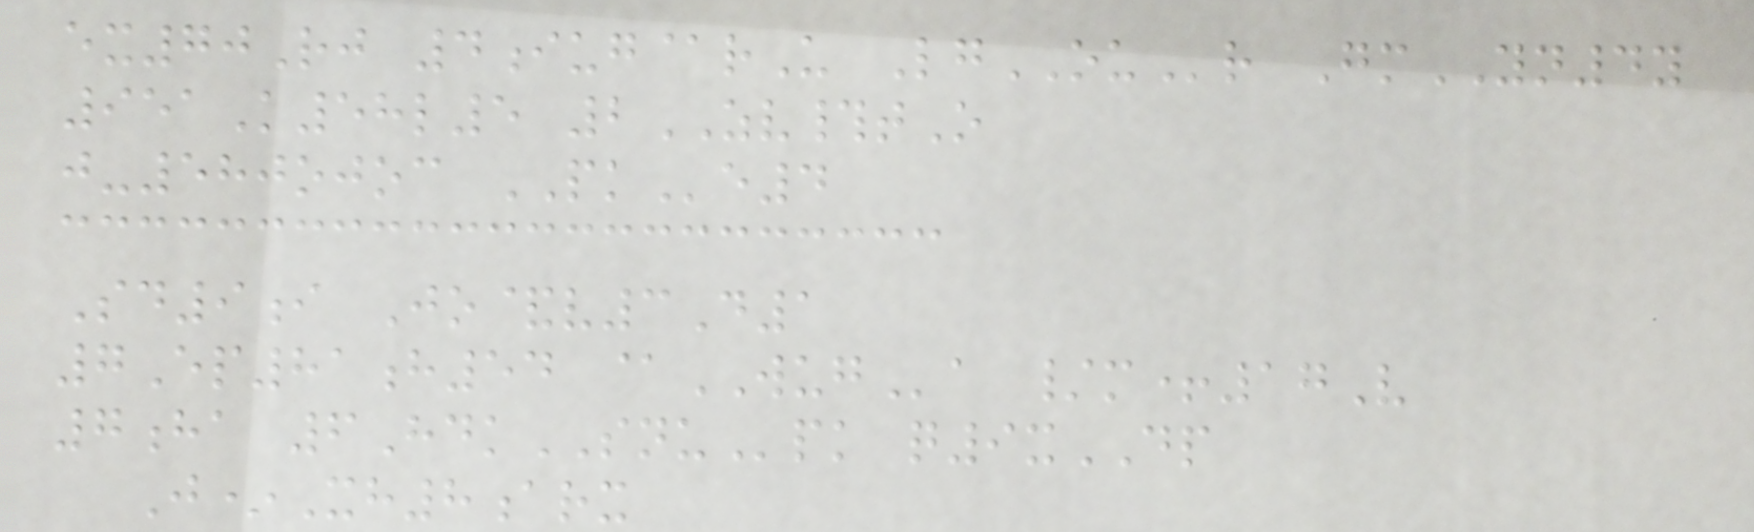ex70Rj 4iug@rU LgOUr GmYN4y
951K58l5 2ZV#tO
j-580ojoc PKe4
Sd9i Jo&v3D1
7Ep81h54 @WUGa /m+17V
7ha 6HdkSNUpk q9xDP
J*Xh8arx
